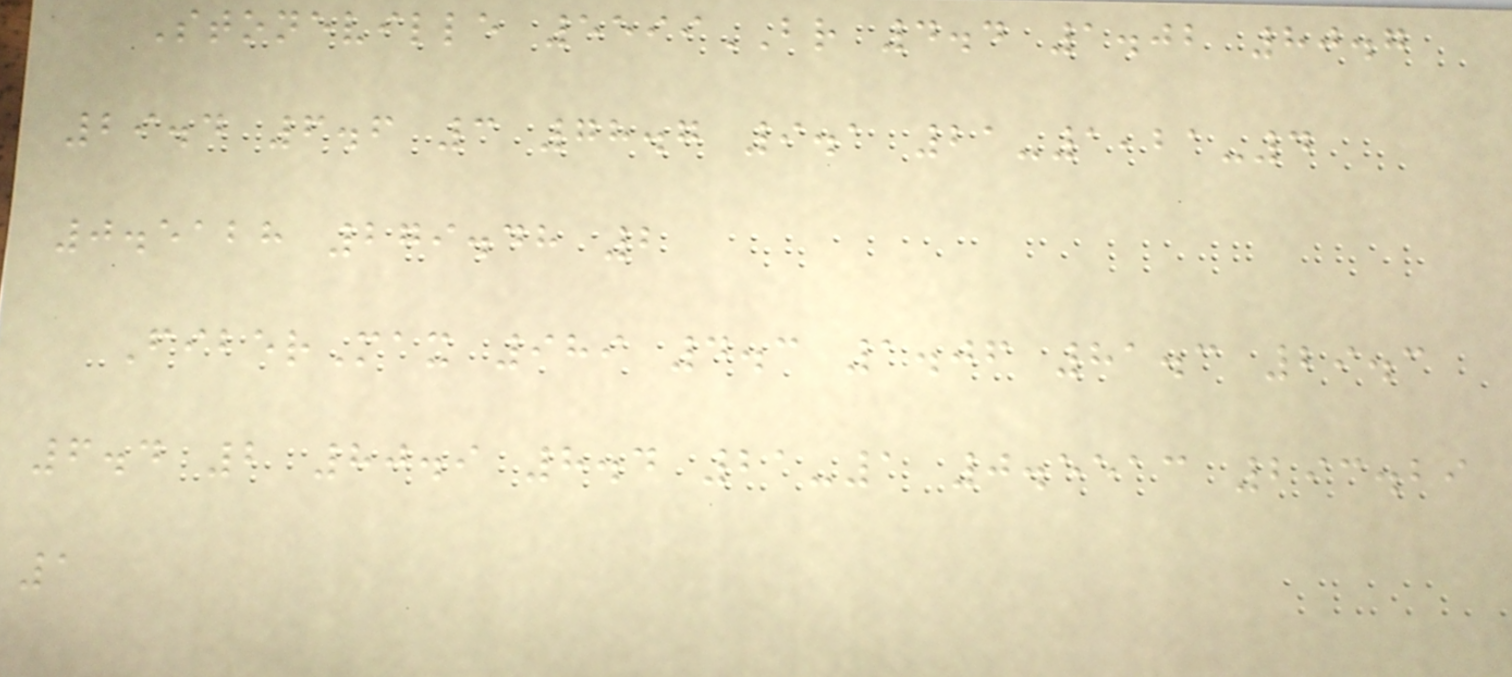Stoneville 5599BR 4.4 1.02 80.7
29.4 6.6 3 78.7 9.1 21-1,21-4
0.5128 279.48 2
FiberMax 989 4.3 1.06 81.3 29.3
6.4 2 80.9 8.4 21-1 0.5513 293.29
1
